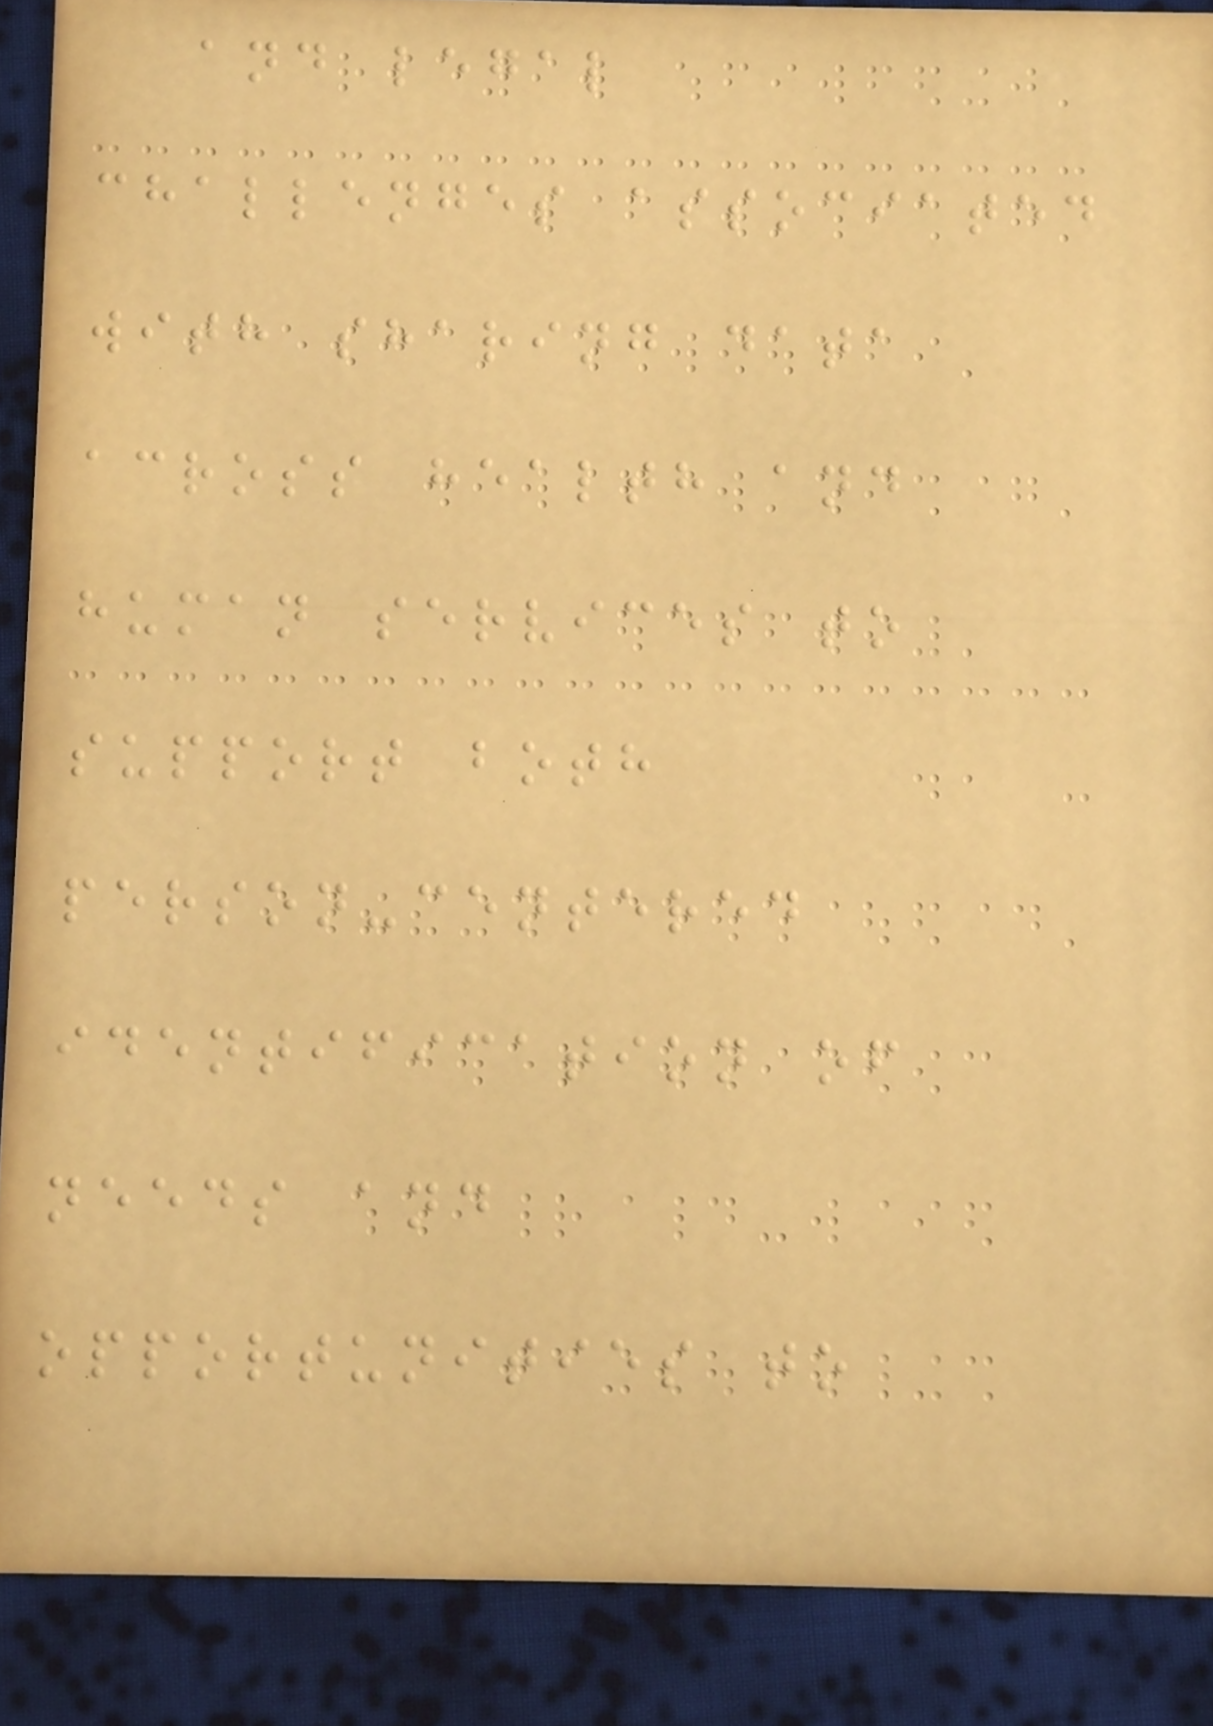and legal
challenges associated
with sharing data
across health and
human services to
support both
person-centered
identification of
needs and
opportunities to
